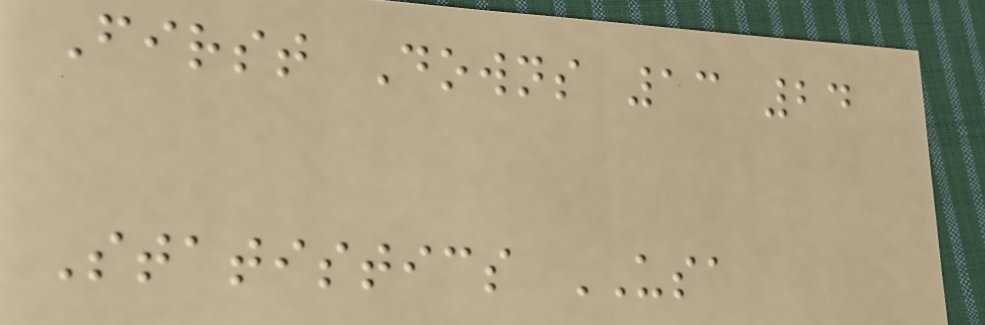First Downs 13 24
Statistics USA
